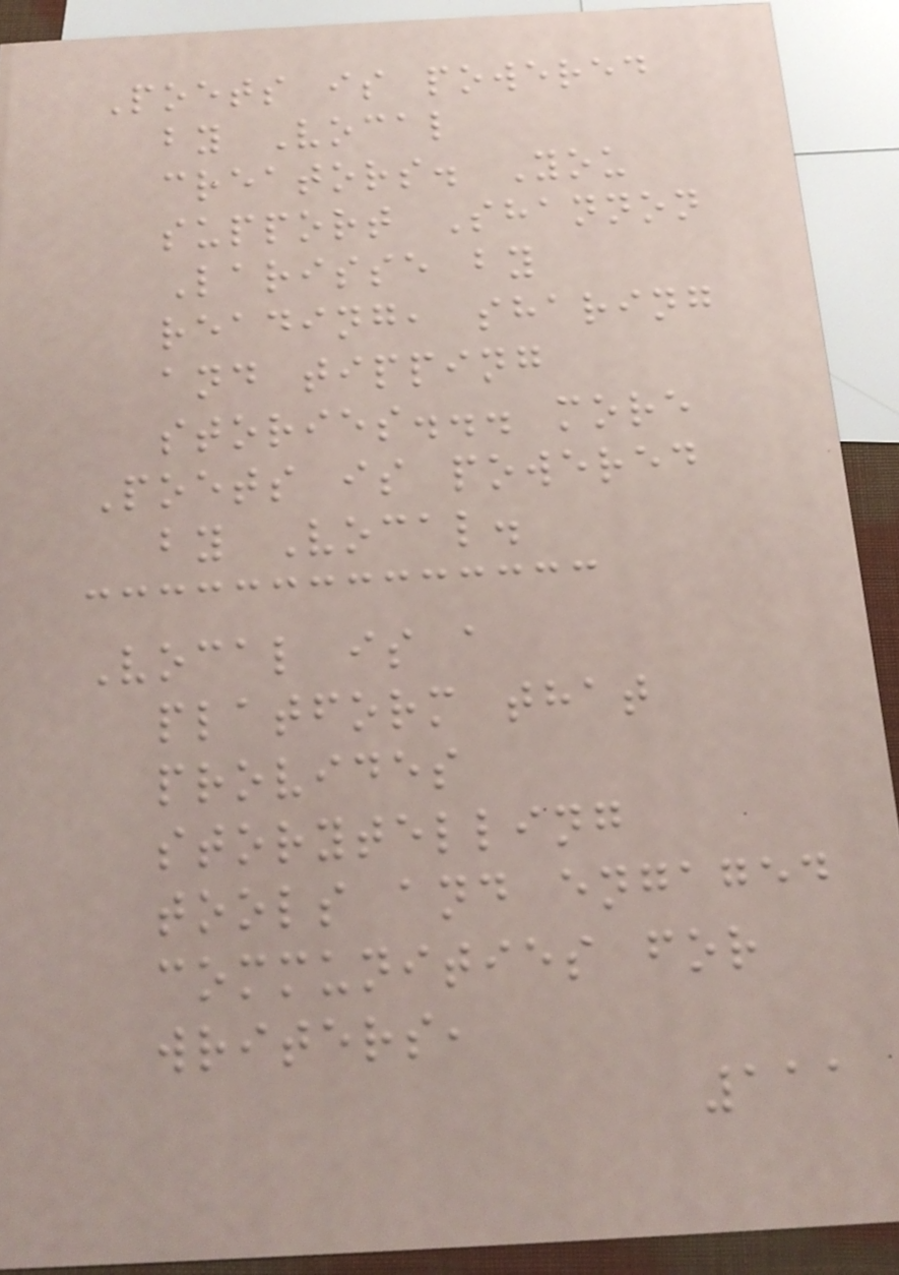Poets is powered
by Vocal
creators. You
support Shannon
Larisse by
reading, sharing
and tipping
stories... more
Poets is powered
by Vocal.
Vocal is a
platform that
provides
storytelling
tools and engaged
communities for
writers,
111
